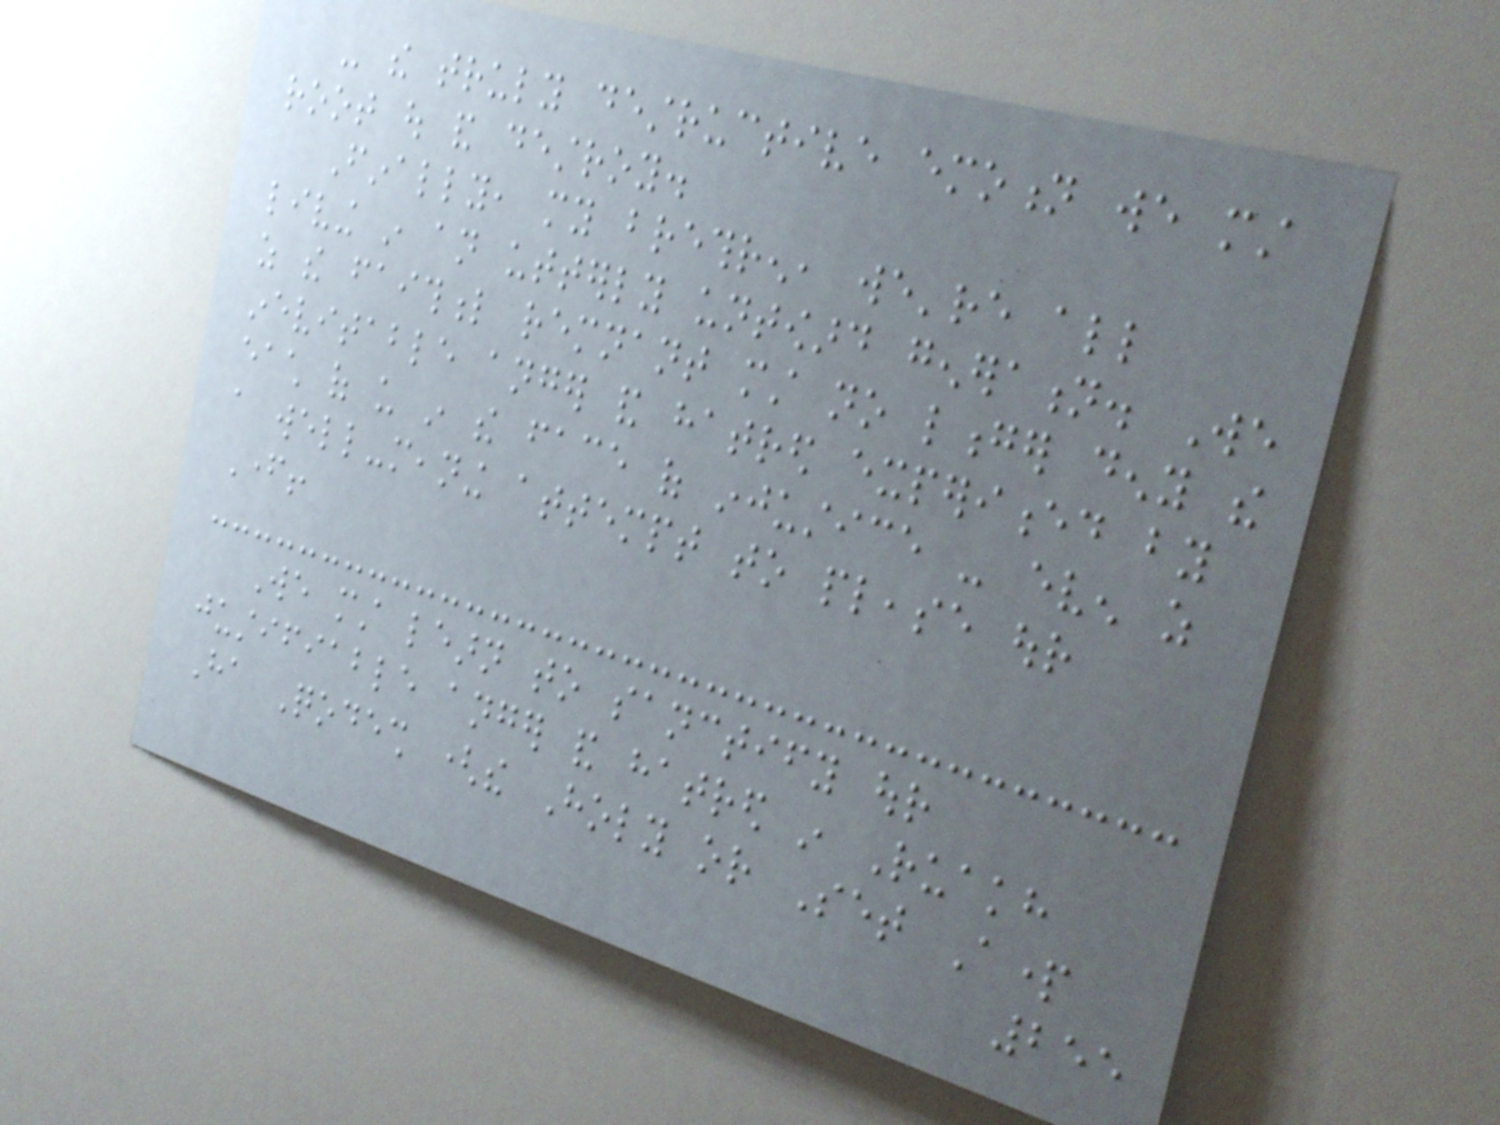- the truly destructive emotion we must
root out and destroy.
Finally, my brethren, we're all
living in an utterly untoward generation. We
as the faithful remnant must no longer deny the
inevitable anger and hatred experienced by
each of us in the face of injustice - even as
a well-meaning attempt to please our
Father!
We must learn to sanctify our
justifiable anger and hatred in Ruakh
Ha Qodesh (the Holy or Set Apart
255
